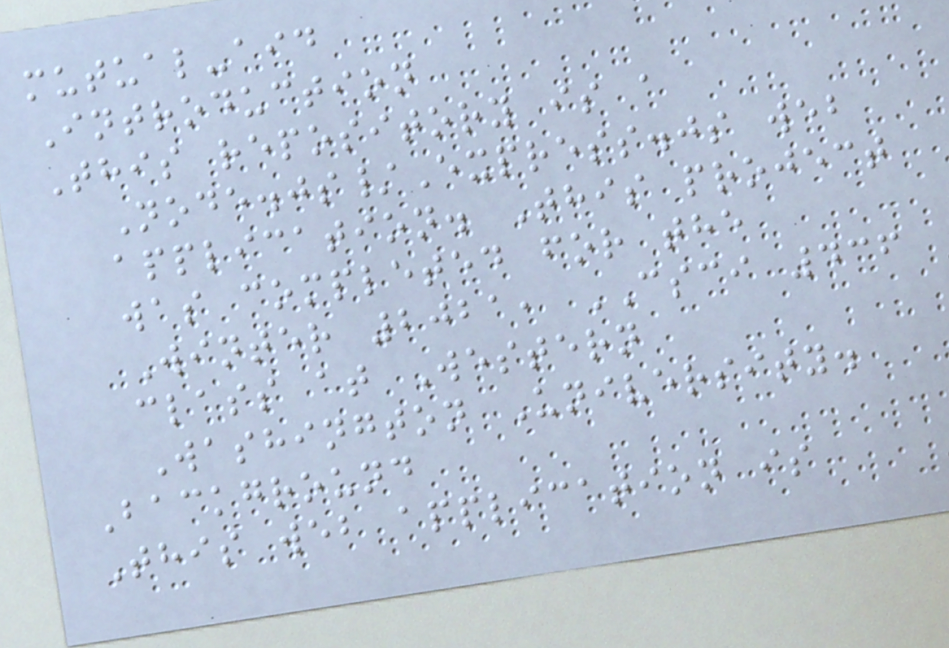mutual-aid
Introduction
This repository is a
Node.js/Express.js web
application. This project
was completed for the
Winter 2021, CSCI 436
class at Western
Washington University.
Background
This web application is
